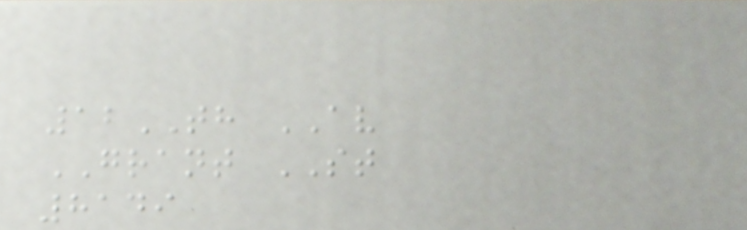12TH AV
GRANT ST
8149
